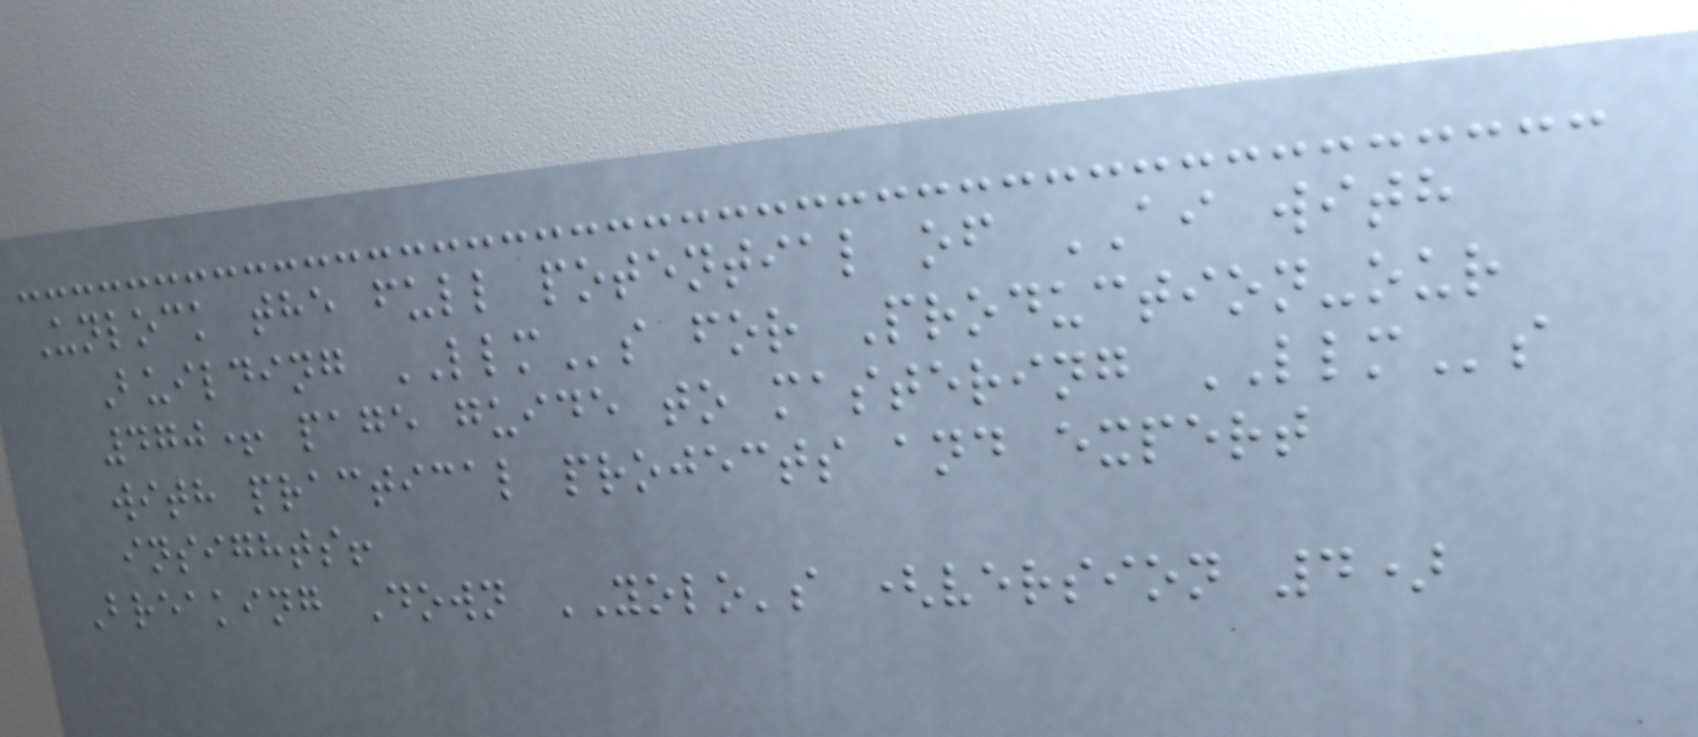Unlock the full potential of AI with
Building LLMs for Production-our
470+ page guide to mastering LLMs
with practical projects and expert
insights!
Breaking Down YOLO's (version 4)
